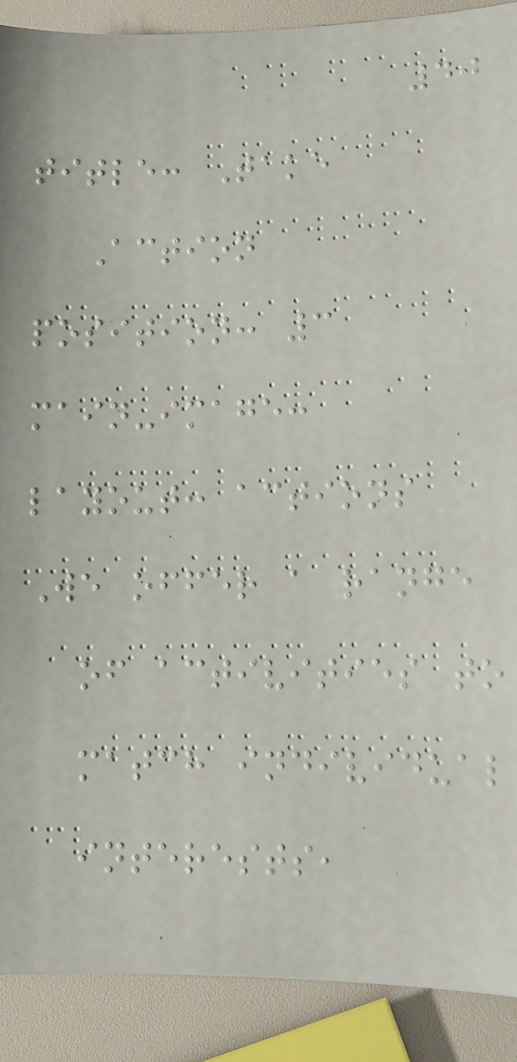40
title: Take
Action
position: 3
main-image:
layout: actions
We offer a range
of activities to
match individual
interests,
